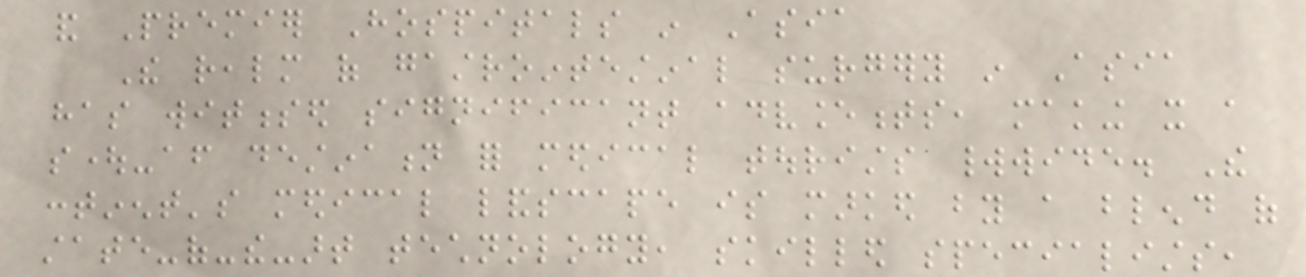and Premier Hospitals in Asia
The realm of gastrointestinal surgery in Asia
has witnessed significant advancements, making it a
sought-after destination for medical tourists worldwide. The
continent's medical landscape is marked by a blend of
state-of-the-art technology, skilled specialists,
